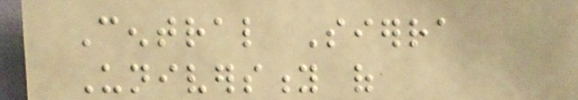Central Sierra
University of
